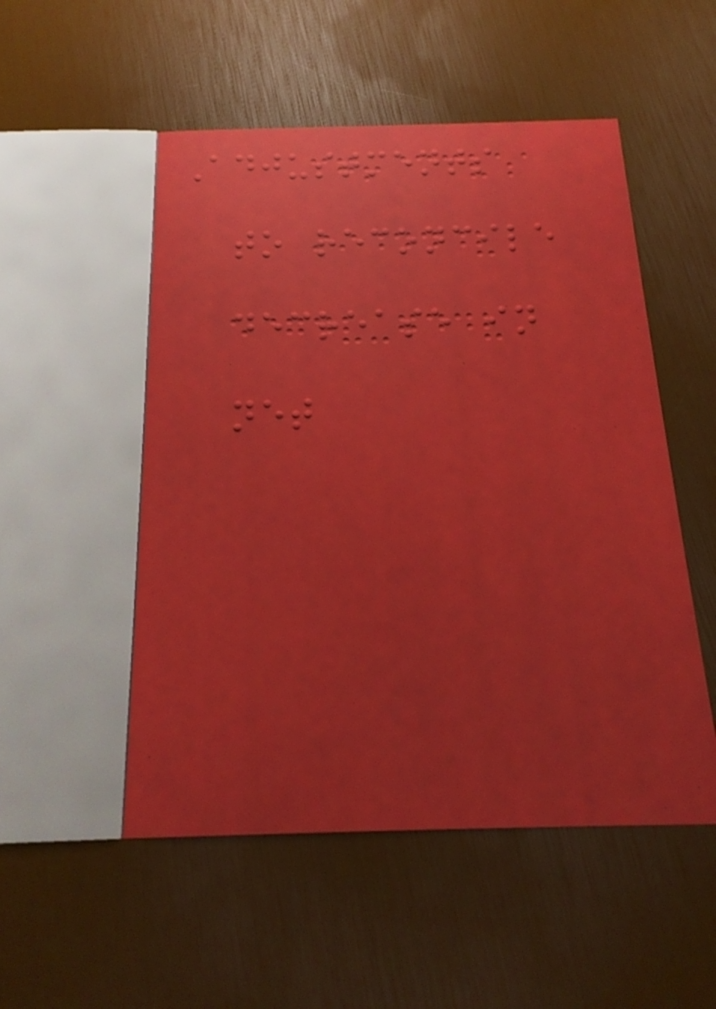Adjustments
to reconcile
decrease in
net
